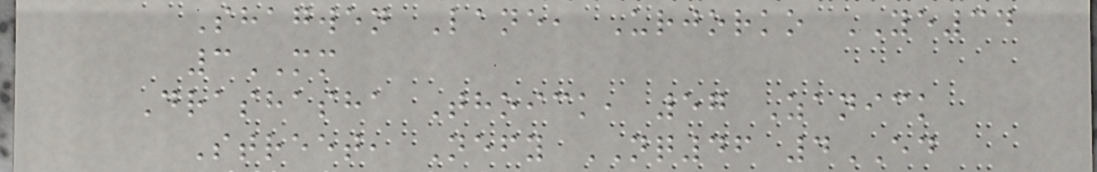Shagwen Lane, Urjorko YE34
3MM
Drashasha Thoick, 57 Zanick
Street, Nefy NQ46 4ED
